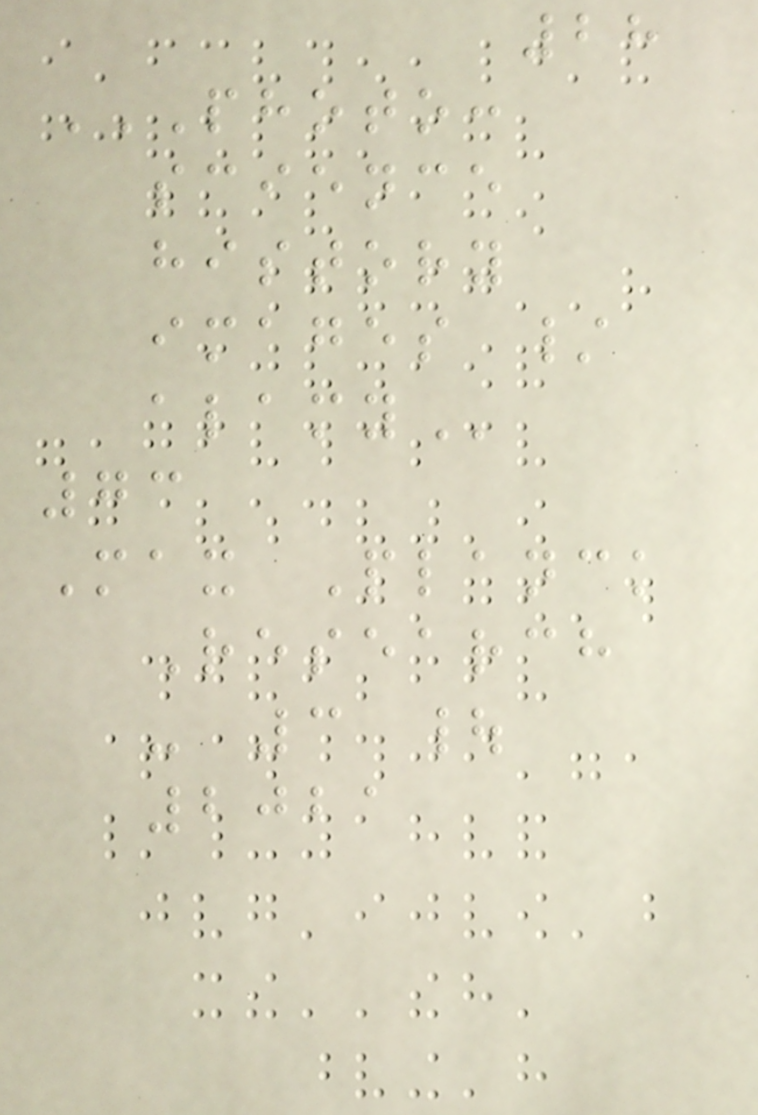28
PHOTO:
SCIENCE
HISTORY
IMAGES /
ALAMY
73
Max Planck
Research
- 3 |
2021
